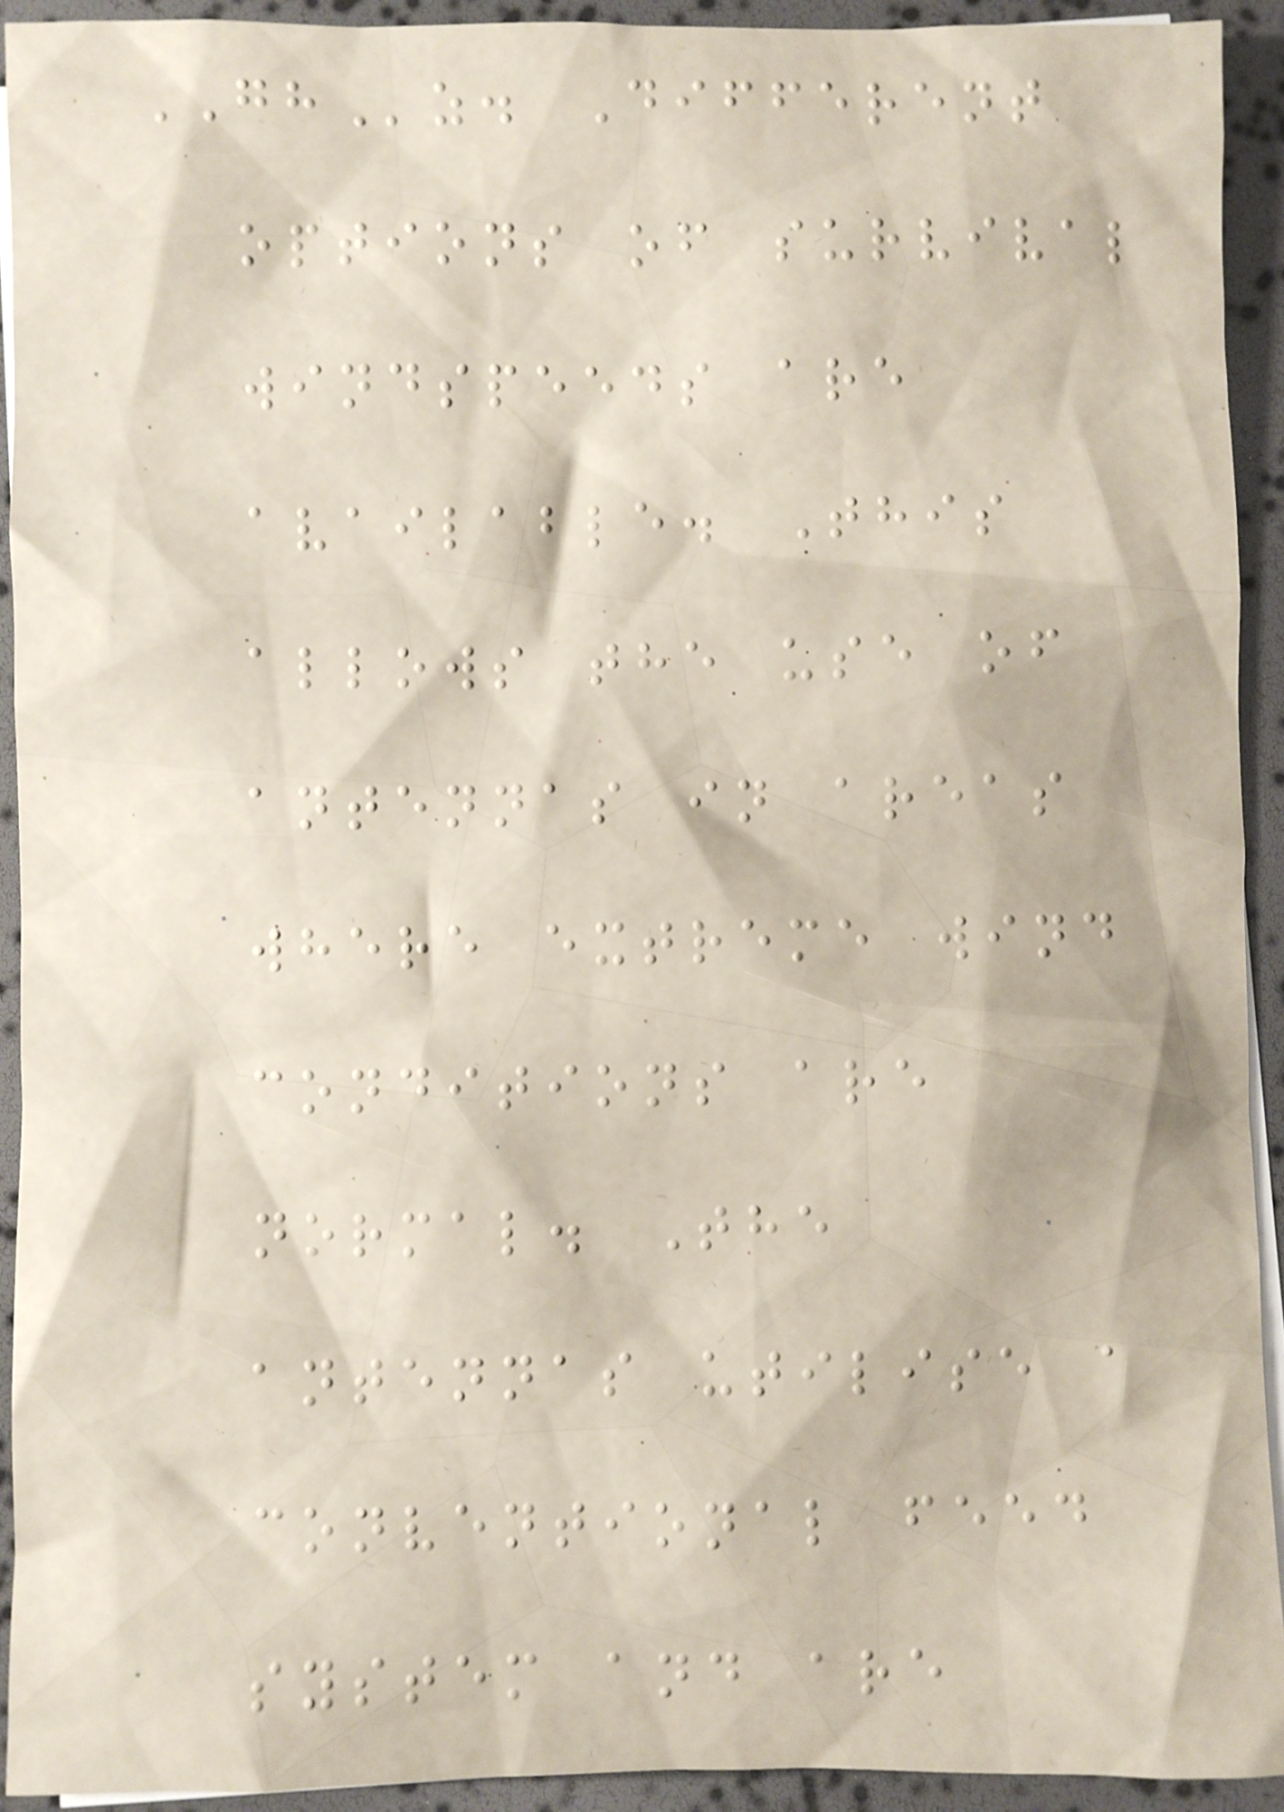GHz. Different
options of survival
windspeeds are
available. This
allows the use of
antennas in areas
where extreme wind
conditions are
normal. The
antennas utilise a
conventional feed
system and are
